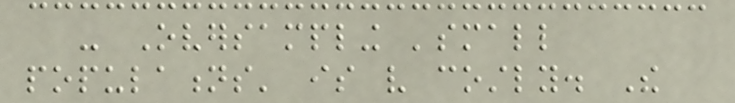- Oversampling 'small
populations' is very costly. The
